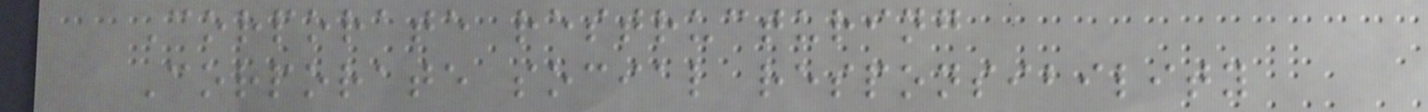Corporate restructuring
Corporate social responsibility
